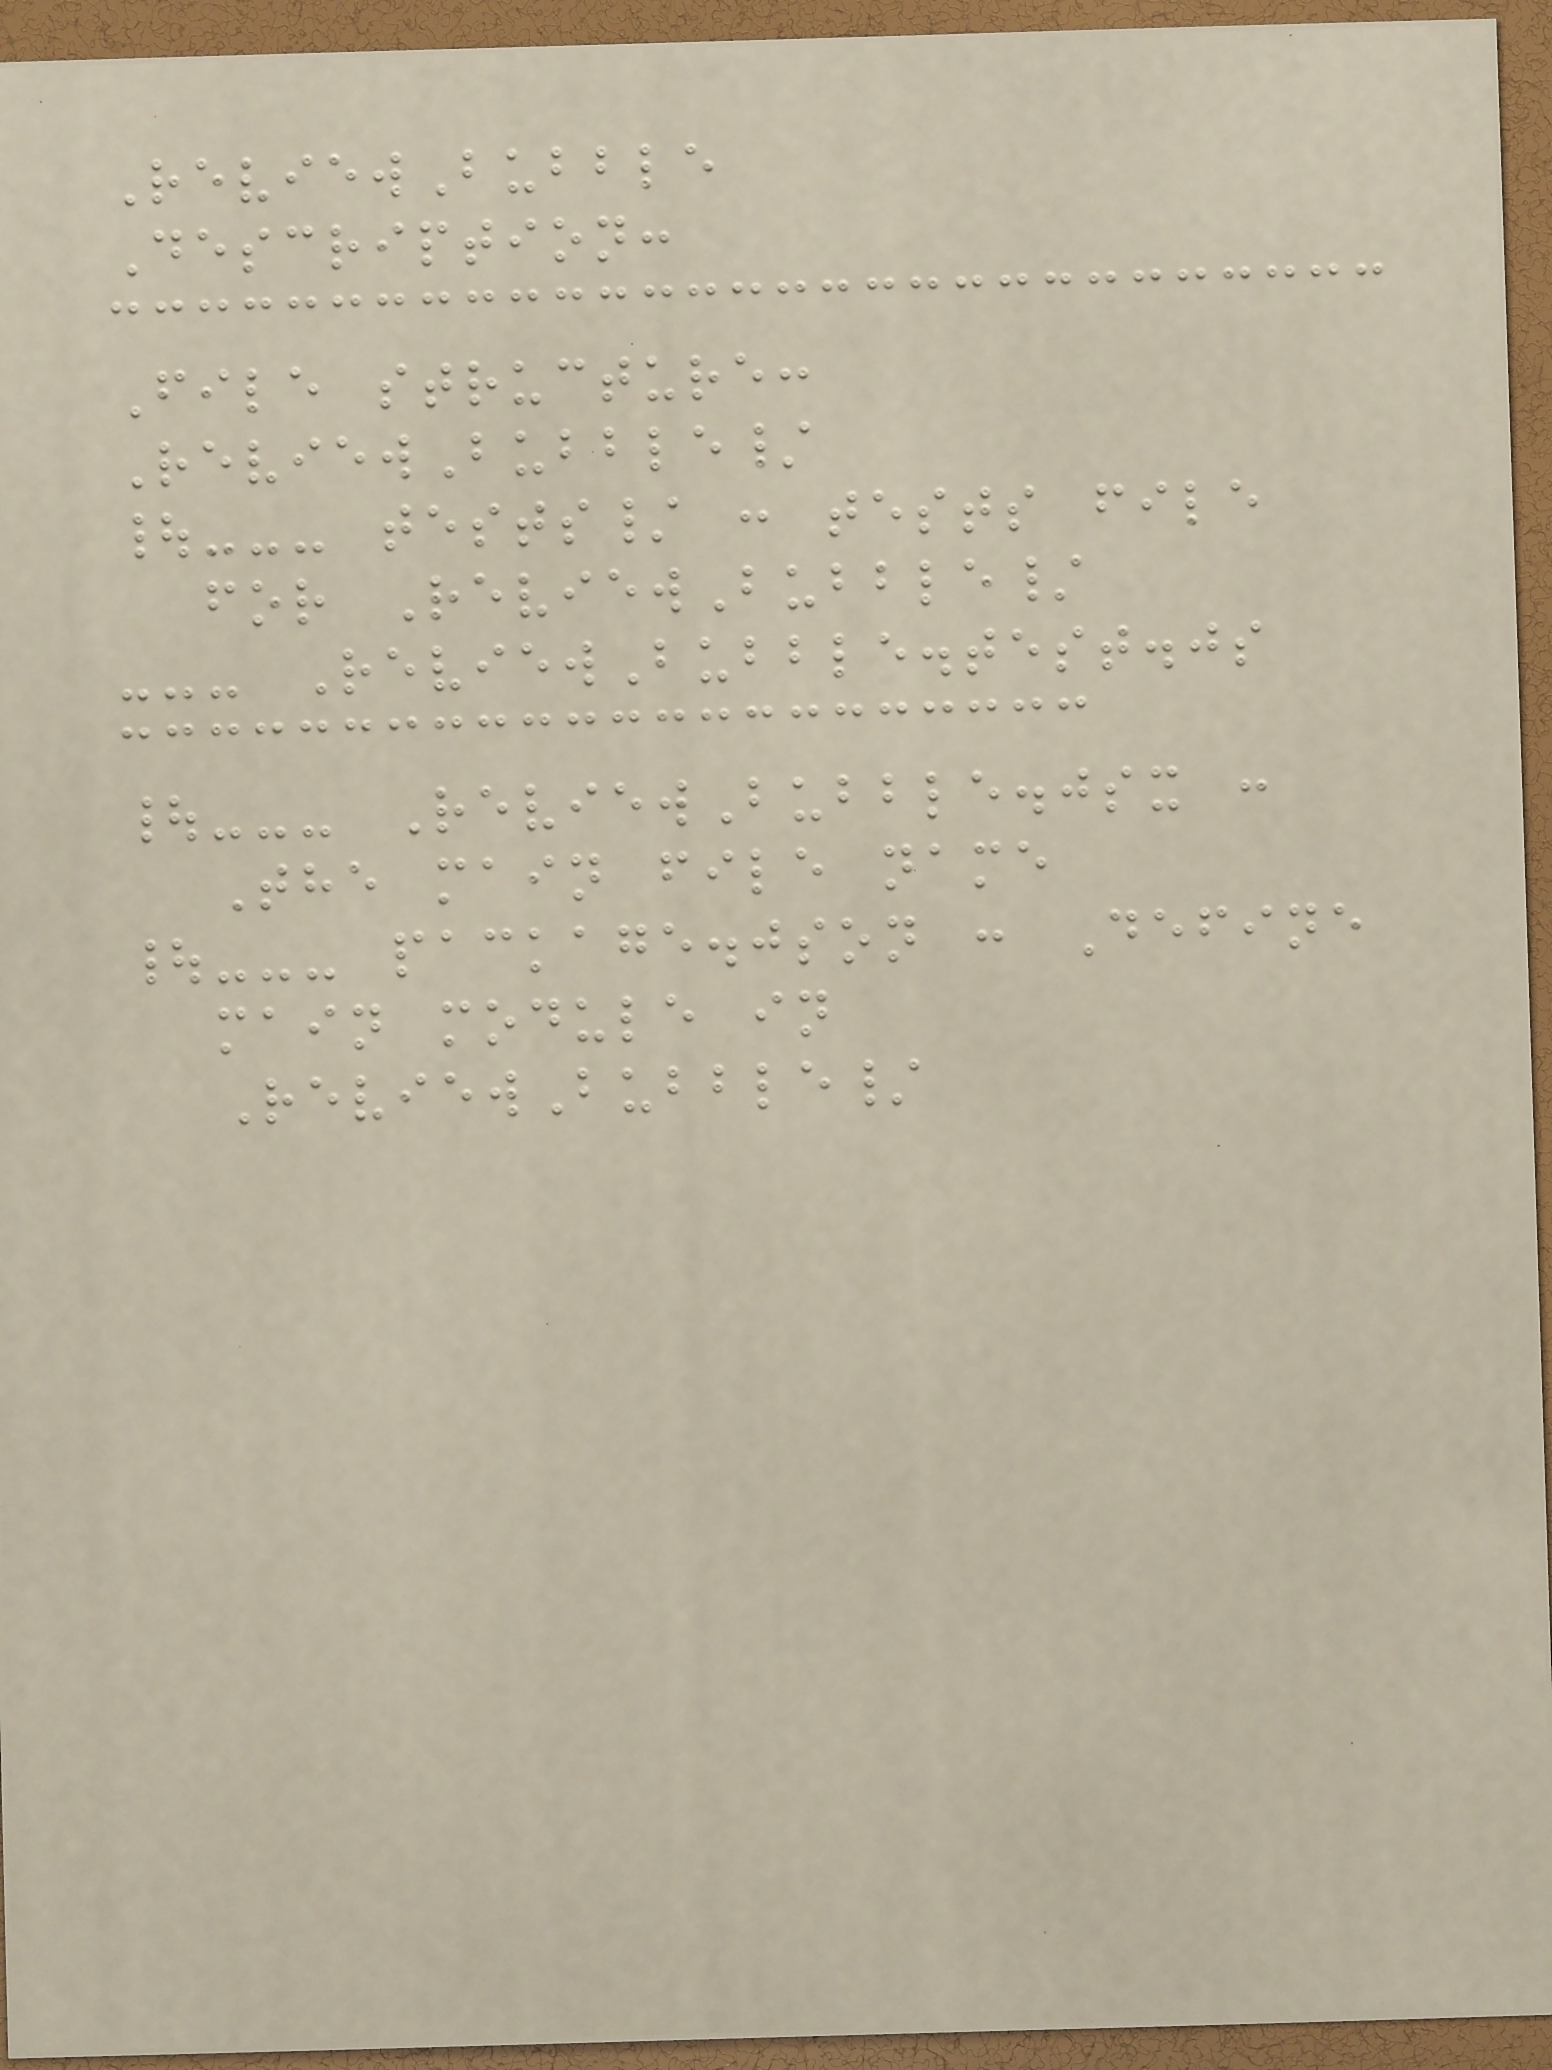ReviewBubble
Description:
File structure:
ReviewBubble/
|--- tests/ : tests file
for ReviewBubble/
--- ReviewBubble.test.js
|--- ReviewBubble.jsx :
The main file name
|--- package.json : Define
main module in
ReviewBubble/
